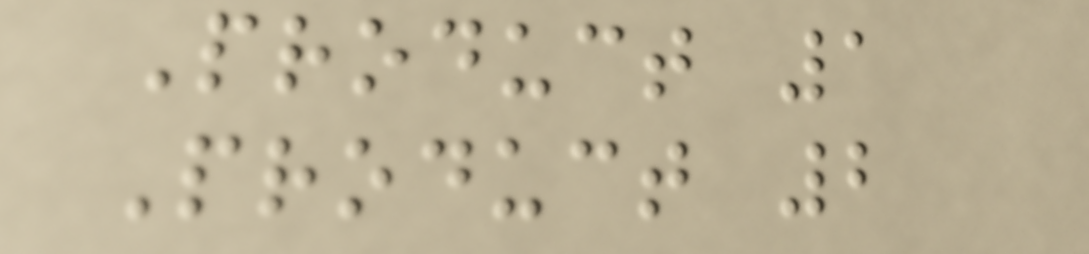Product 1
Product 2
